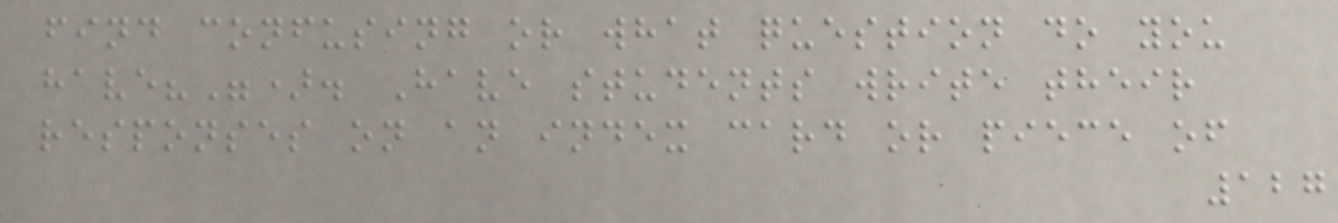find confusing or what question do you
have?"). Have students write their
responses on an index card or piece of
127
